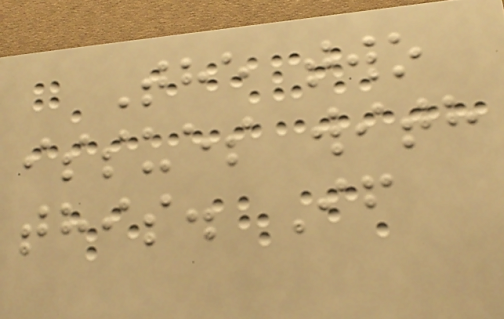The two
issues with
this. If
